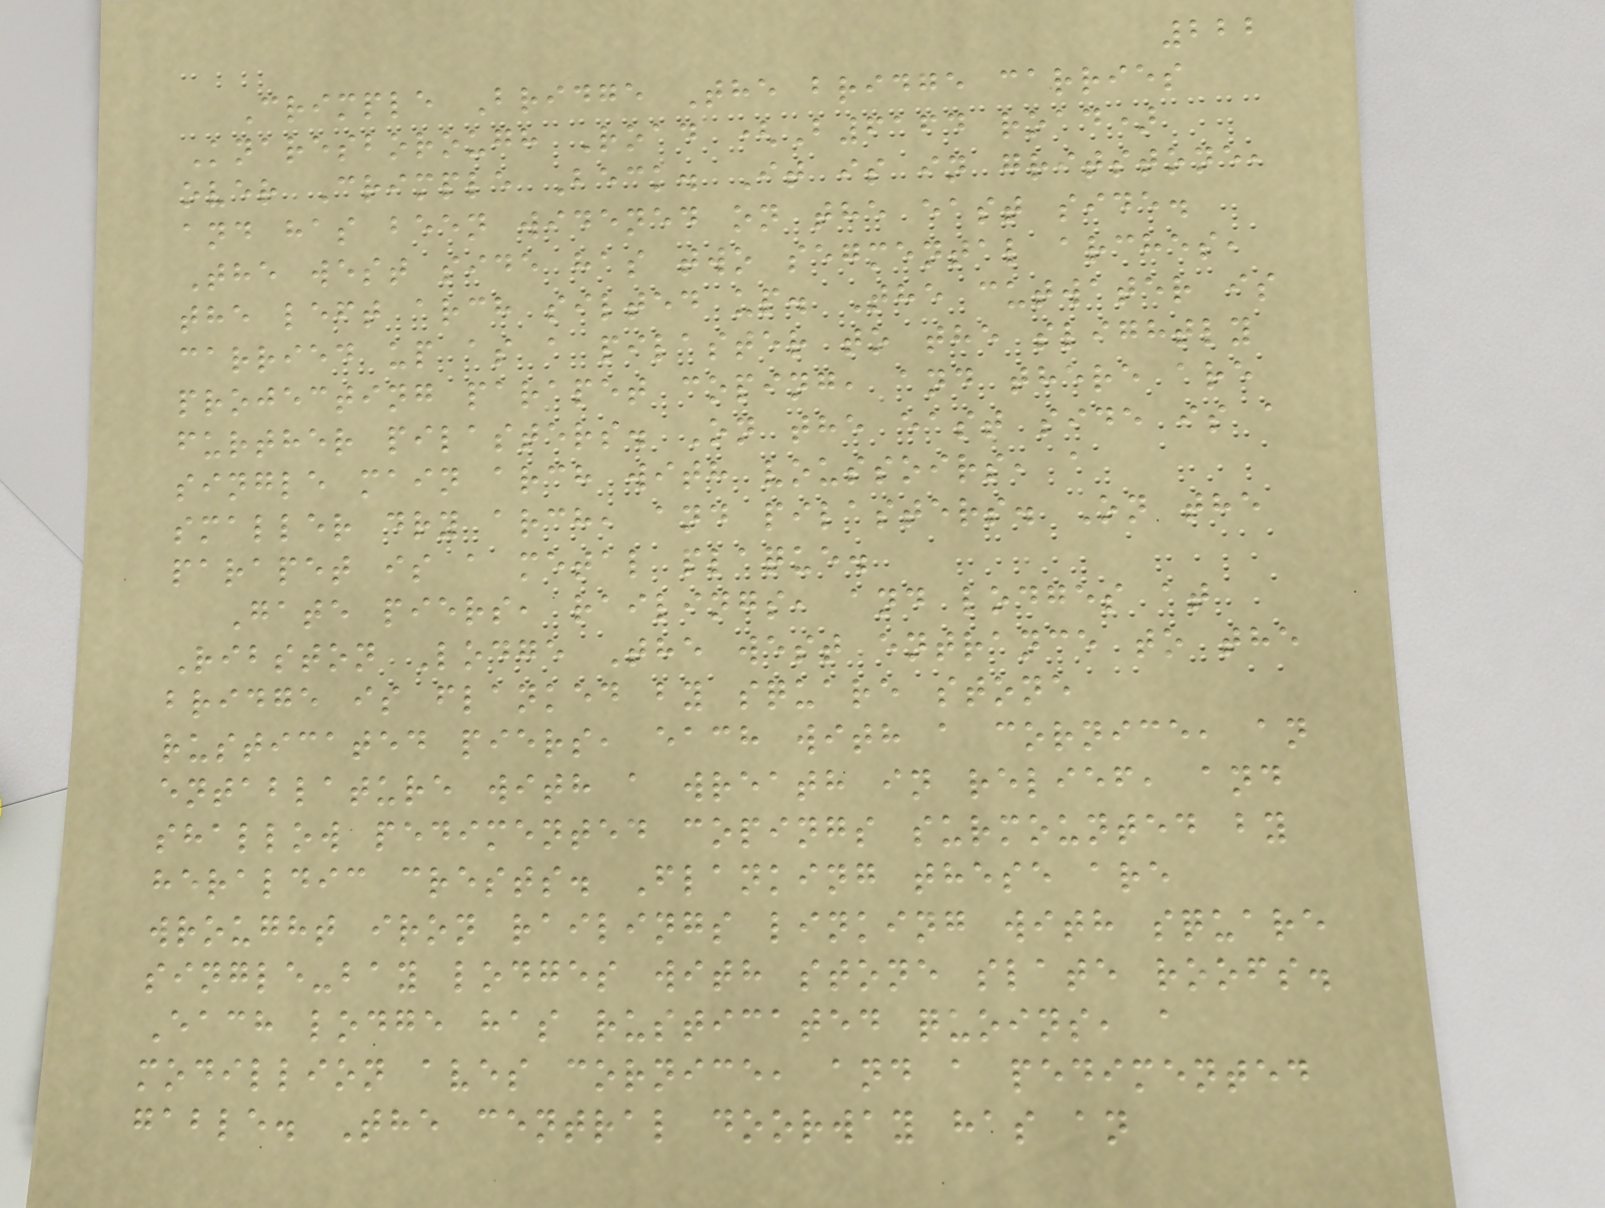222
Crimple Bridge The bridge carries
Knaresborough Road (B6164 road)
over Crimple Beck. It is in gritstone,
and has been widened on the east side.
The west side has two segmental arches,
the left arch silted up. The cutwater is
carried up as a pilaster to the slightly
projecting parapet coping, and there are
further pilasters. On the east side is a
single main arch with voussoirs, a
smaller dry arch, and pilasters. On the
parapet is a metal plaque.
Gate piers, railings, and lodges at
Ribston Lodge The west entrance to the
bridge is flanked by square stone
rusticated piers, each with a cornice, an
entablature with a wreath in relief, and
shallow pedimented copings surmounted by
heraldic crests. Flanking these are
wrought iron railings linking with square
single-bay lodges with stone slate roofs.
Each lodge has rusticated quoins, a
modillion aves cornice, and a pedimented
gable. The central doorway has an
